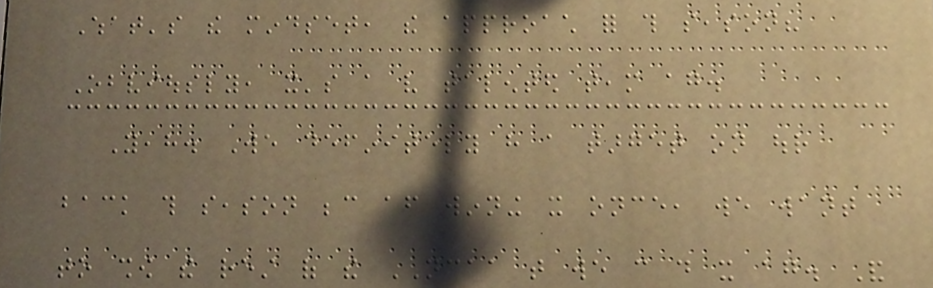What's the mindset, the approach for this season?
Obviously, it's a very talented team again.
Yeah. We definitely have a target on our
back this season because after winning it once, we want
to show the rest of the NCAA that we can do it again. And
